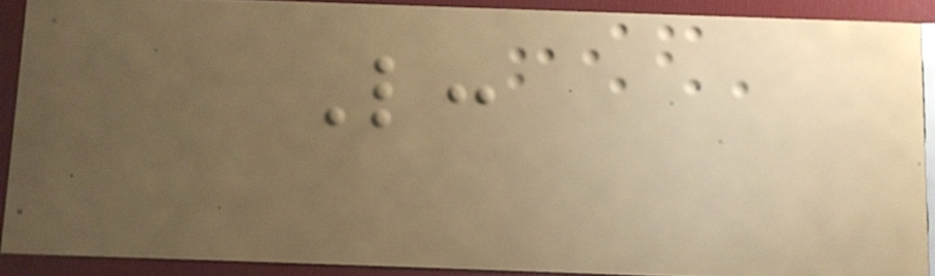L:
